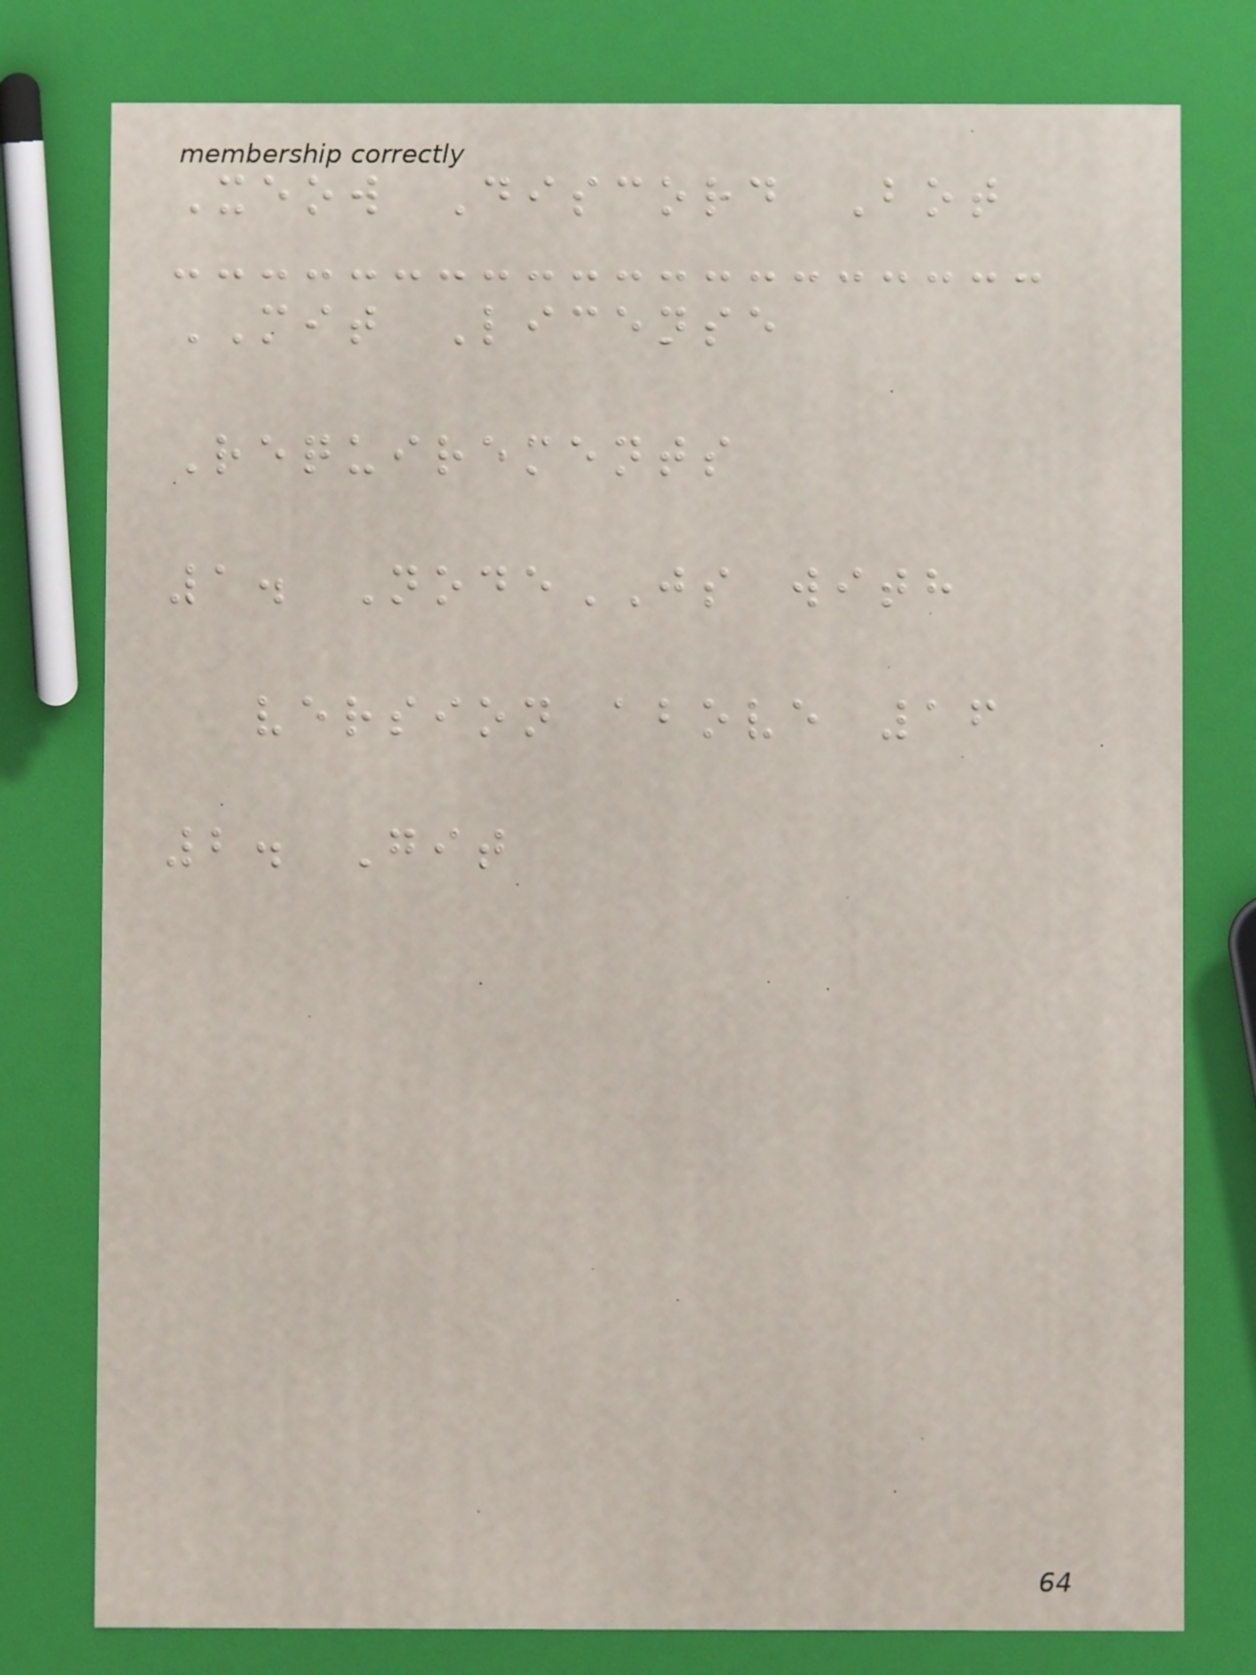Xeow Discord Bot
MIT License
Requirements
1. NodeJS with
version above 16
2. Git
